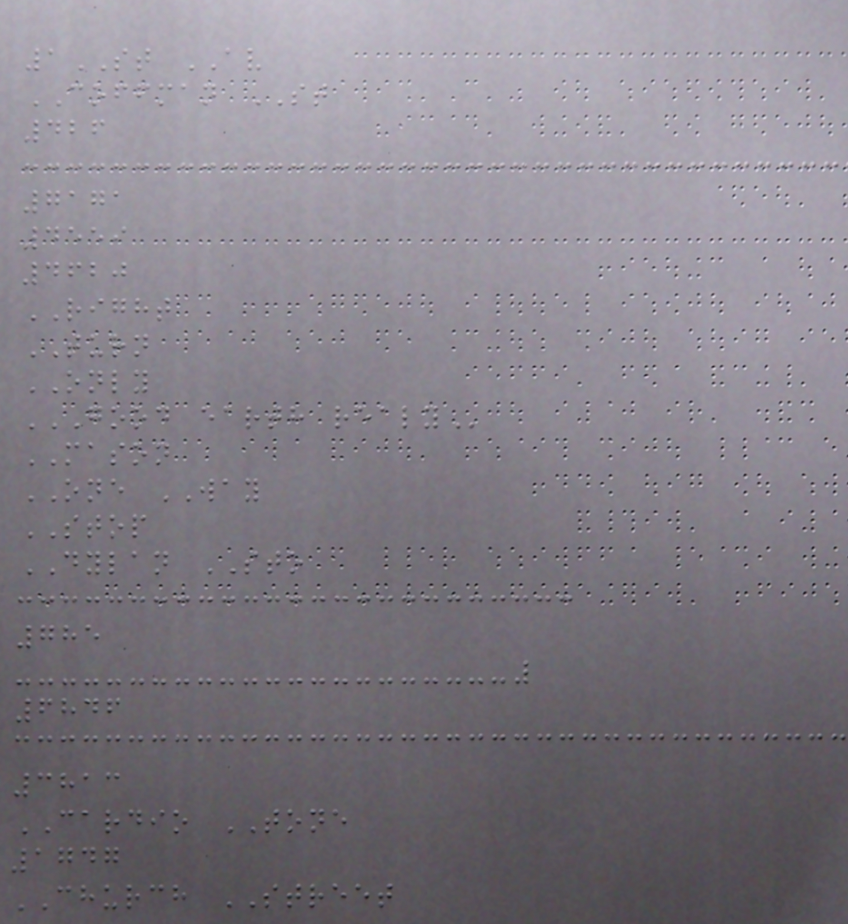1ST AV
COFFMAN ST
426
7171
4559
4620
RIGHT
TURN
ONLY
GOOD EARTH REALY
MASON
ONE WAY
STOP
DYLAN STO
785
6846
3813
CARDIO TONE
1747
CHURCH STREET
